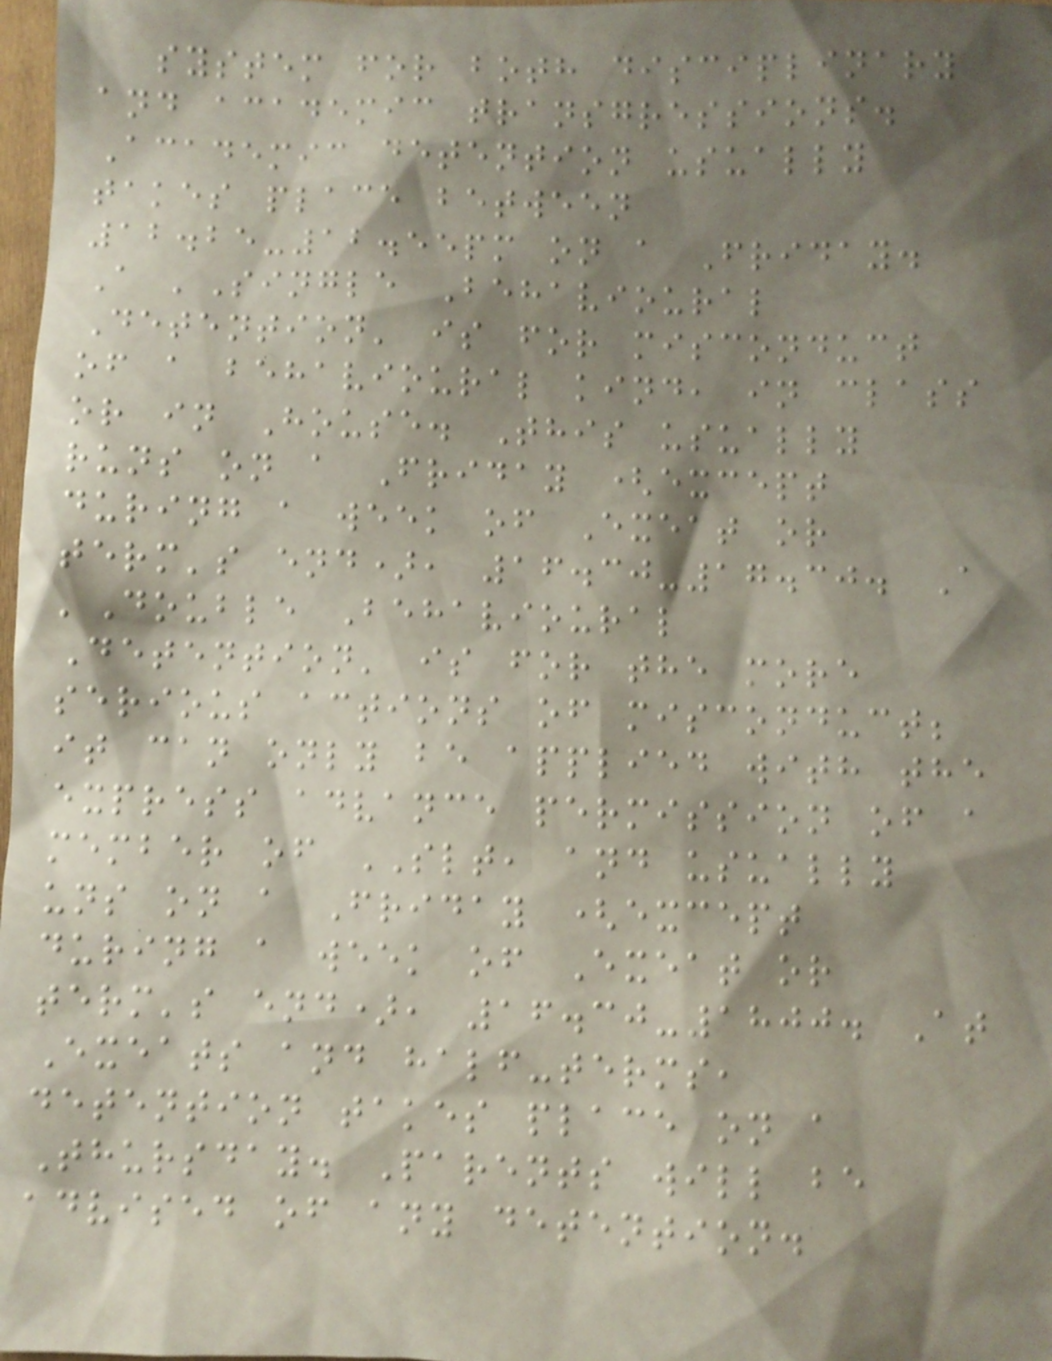system for both disciplinary
and academic transgressions.
Academic detention usually
takes place between
12.25-12.55pm on a Friday.
A 'Single Behavioural
Detention' is for misconduct
of a behavioural kind, in class
or in House. This usually
runs on a Friday (except
during a week of Exeat or
term's end), 16.30-17.30. A
'Double Behavioural
Detention' is for the more
serious actions of misconduct;
it can only be applied with the
express advance permission of a
member of SLT, and usually
uns on a Friday (except
during a week of Exeat or
term's end), 16.30-1800. At
Exeats and half-terms,
detention takes place on a
Thursday. Parents will be
advised of any detention.
